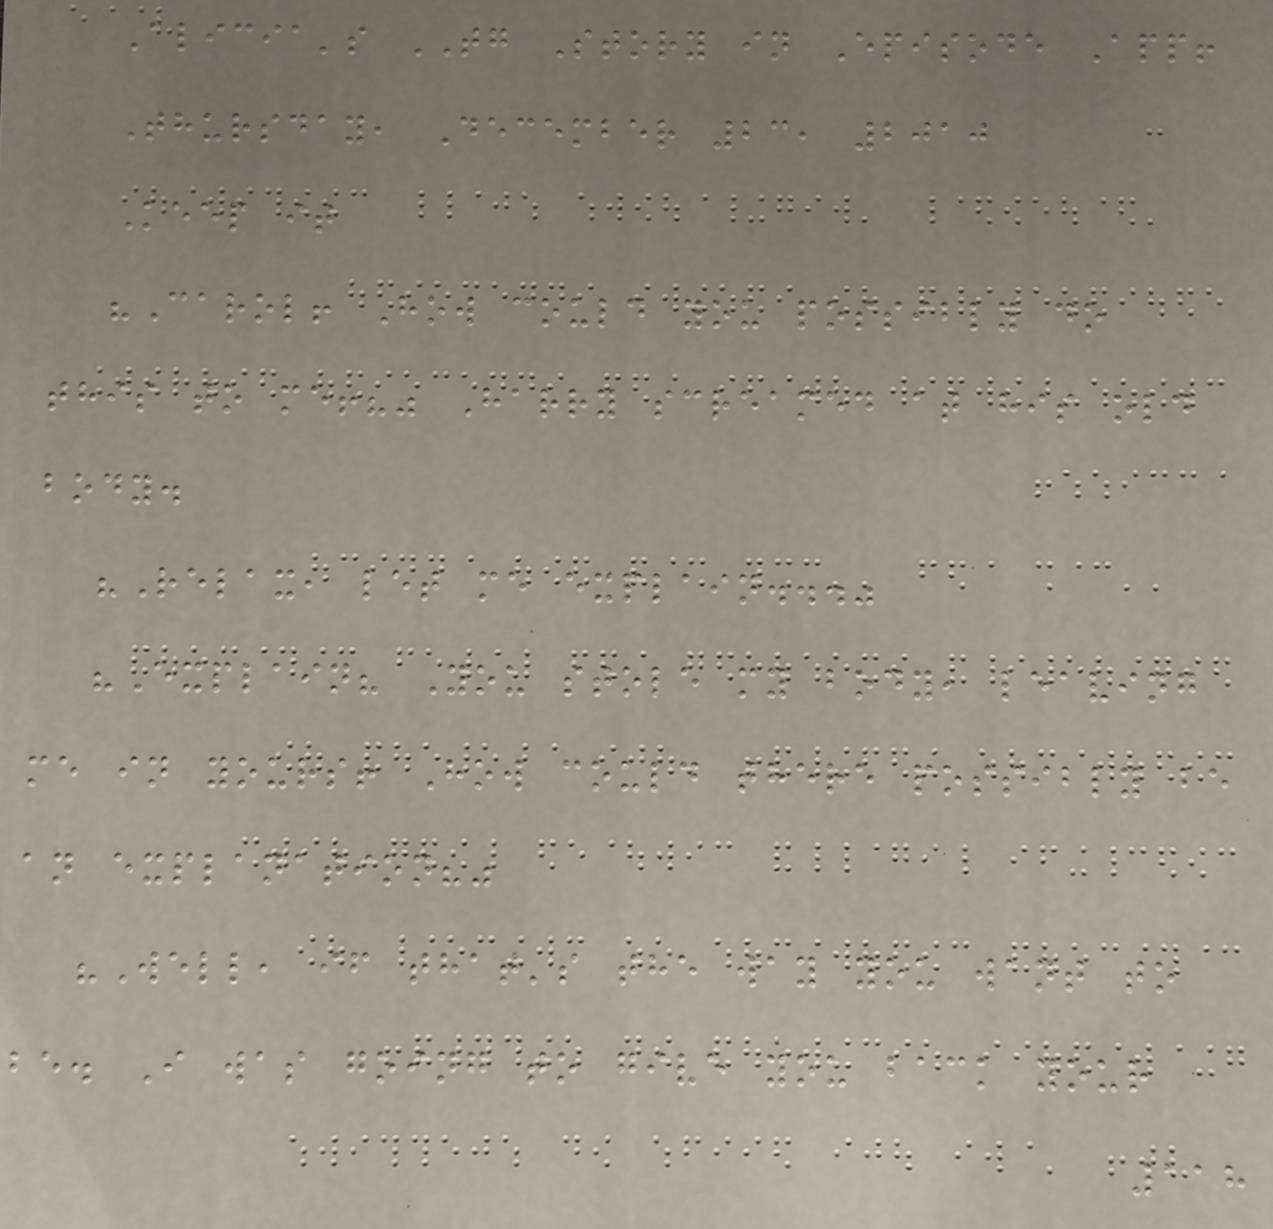Alicia's TG Story in Episode App!
Thursday, December 23, 2010
Keep it
"Carol! How could you possibly do
this to me!?" Harry screamed at his old
body.
"Relax, let me explain..."
"Explain? You stole my body, leaving
me in yours! How could there possibly be
an explanation?"
"Well, if that's the way you want to
be. I was going to give you back your
118
